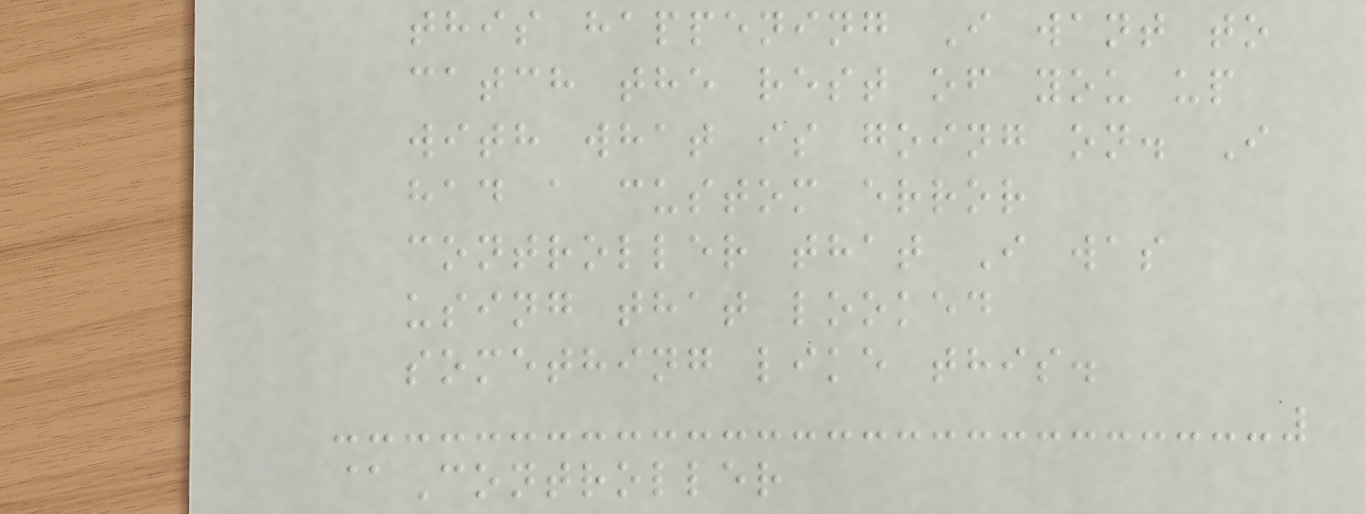this happening I want to
catch the rest of you up
with what is going on. I
had a custom error
controller that I was
using that looked
something like this.
@Controller
